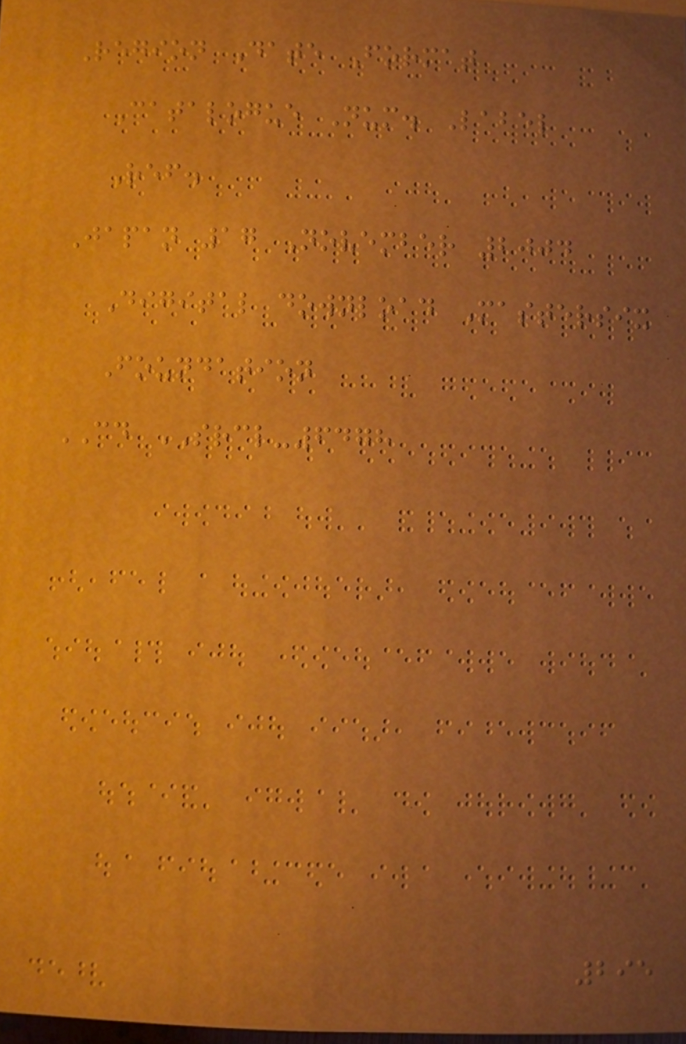Region Date Format
Catalogue Num. Label
Ref.
Japan 17 November 2004
Digital download Mastersix
Foundation
CD SRCL-6478
295
